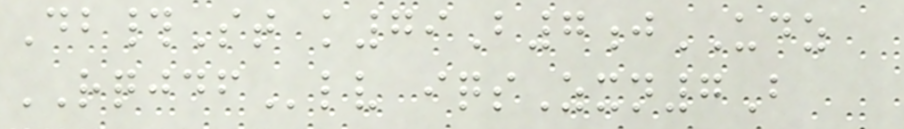Db#St k79B7jUDZ
RQJDFlv iqsZxn7B
